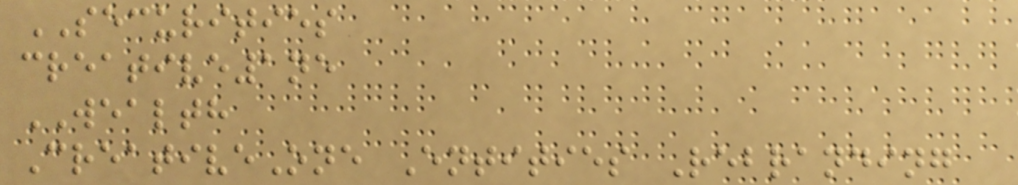SECURITIES
creative1ne
WEALTH
CreativeOne Entities Rebranding
